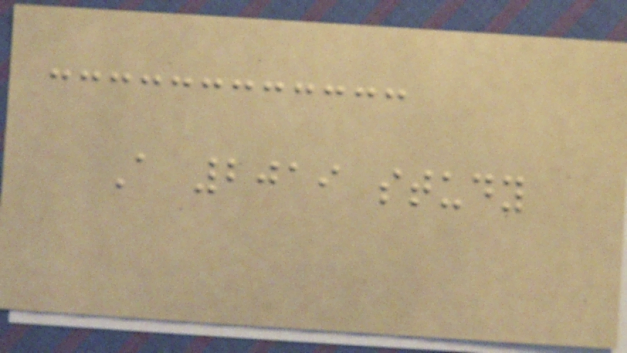A 2019 study
